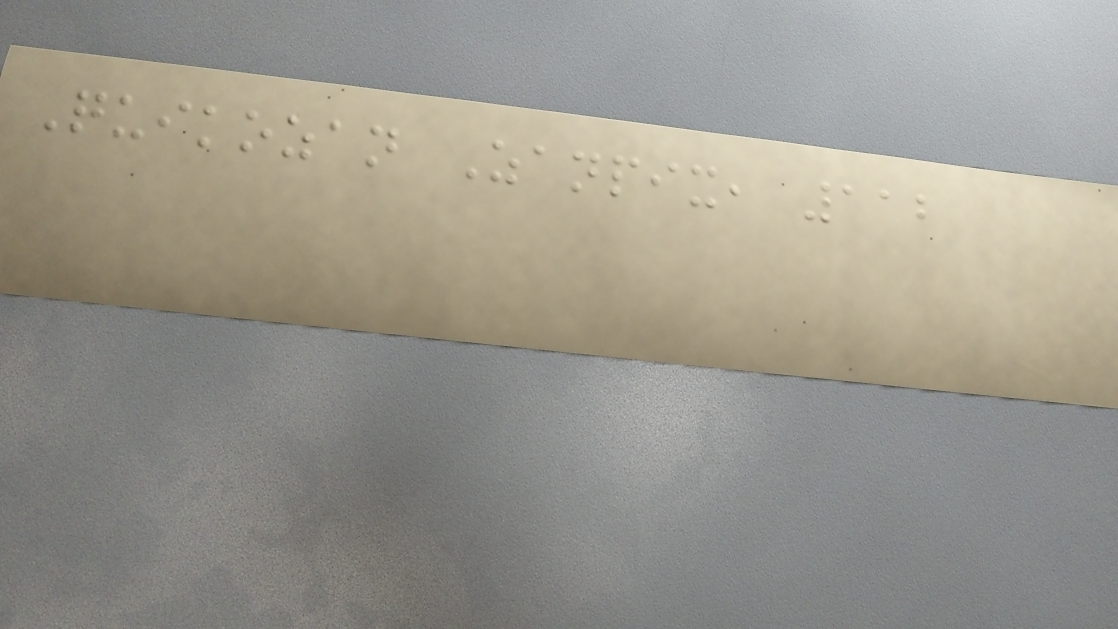Quikozan Zanpix, 112
